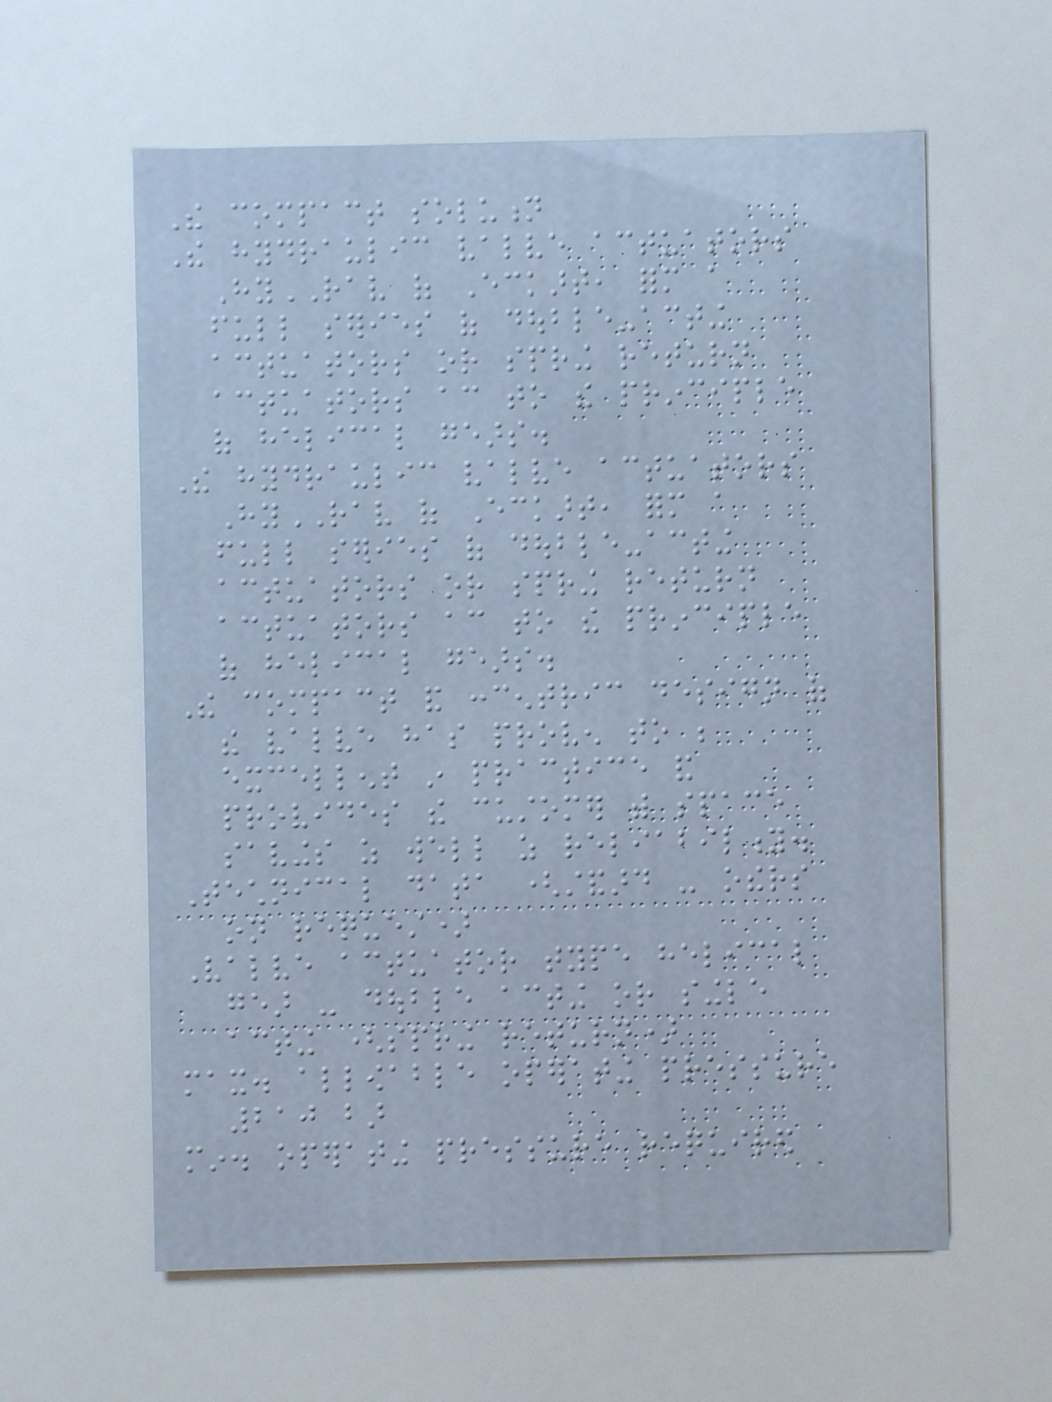The compact solution
The hydraulic valve actuators
HyRAV of Eckart, form a
full series of double-acting
actuators or spring return
actuators according to the principle
of helical gears.
The hydraulic valve actuators
HyRAV of Eckart, form a
full series of double-acting
actuators or spring return
actuators according to the principle
of helical gears.
The compact and concentric design of
the valve has proven to be
excellent in practice and
provides the customer with space
savings as well as reliability.
Technical data (standard - others
on request)
Valve actuator type helical
gear - double acting or single
acting (spring return)
max. allowable operating pressure
210 bar
min. operating pressure required
